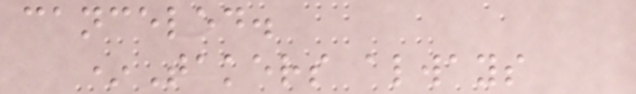canceled.
*Takers always
